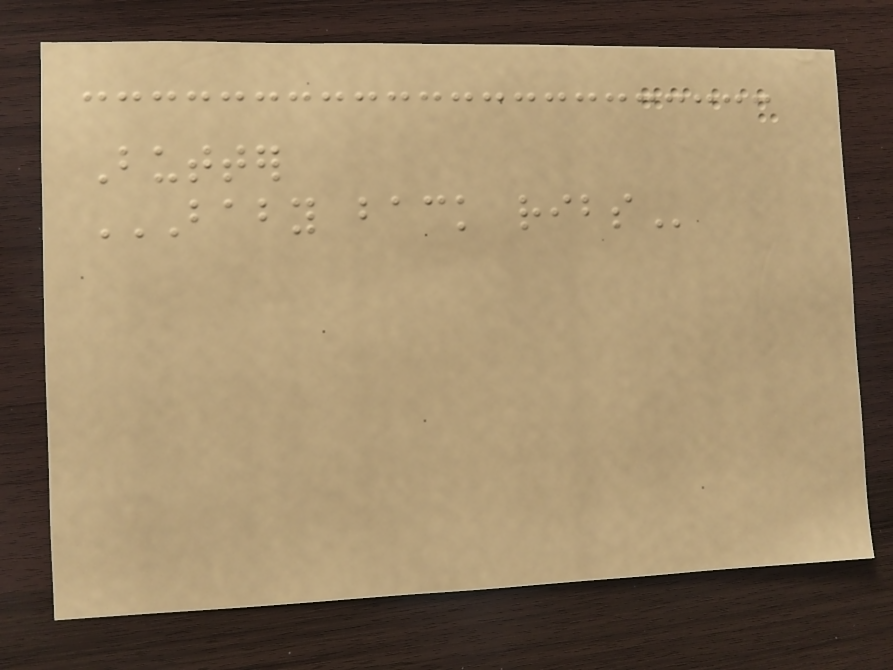Butter
BABY BACK RIBS
